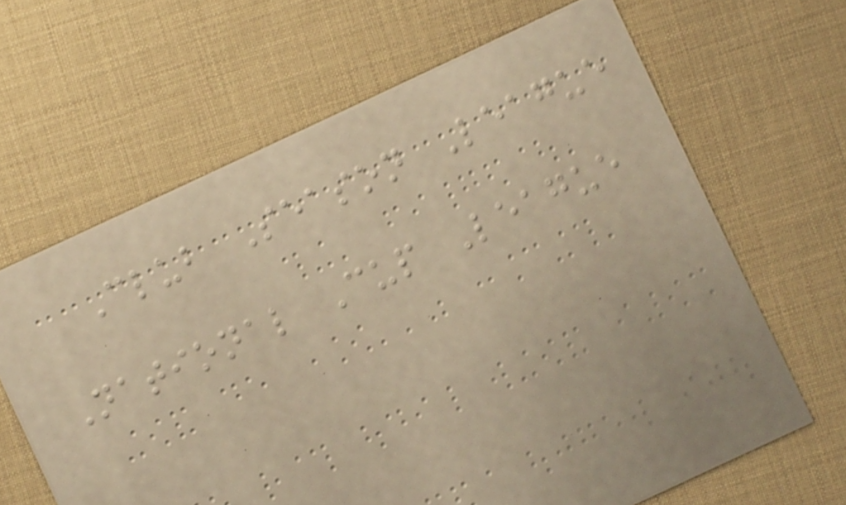Club Season League
National Cup League
